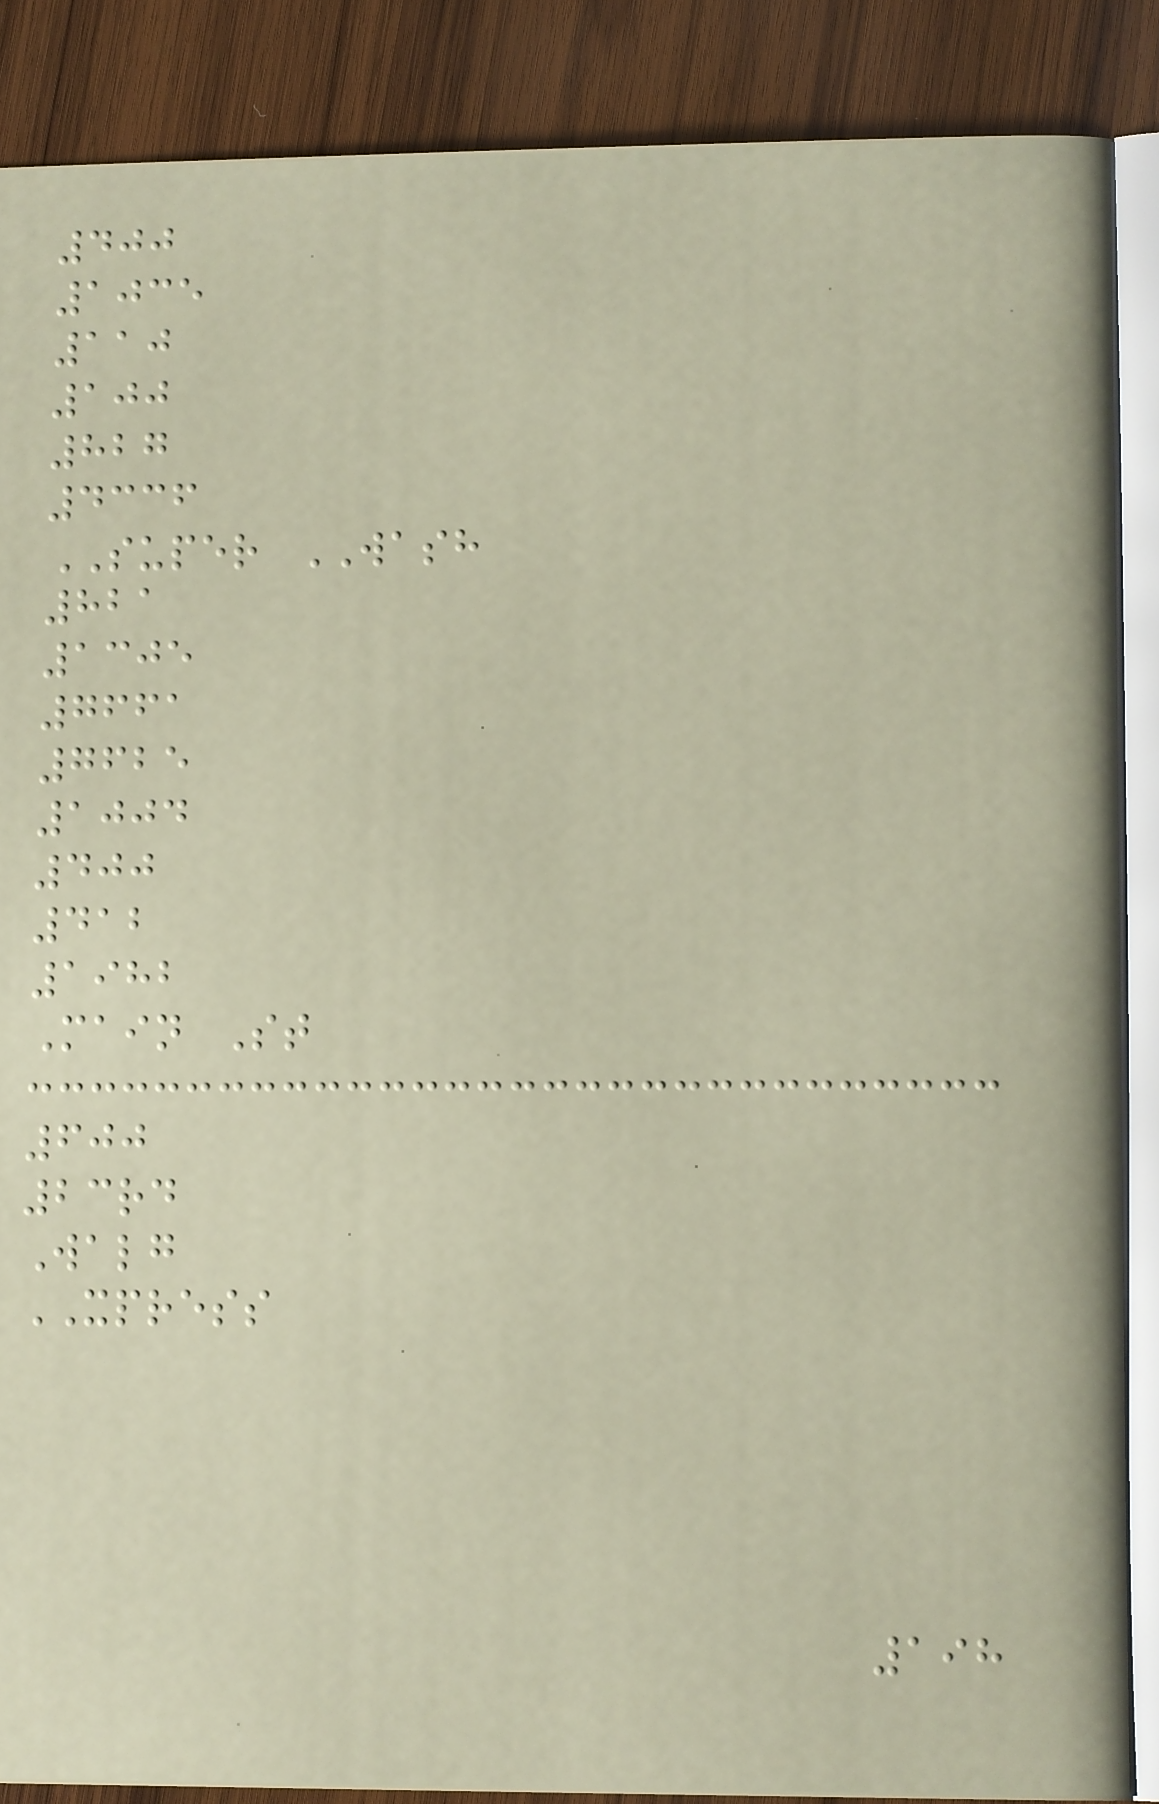400
1035
110
100
827
4336
SUPER WASH
821
1305
7661
7625
1004
400
412
1982
Main St
600
23rd
Walg
XPRESS
198
